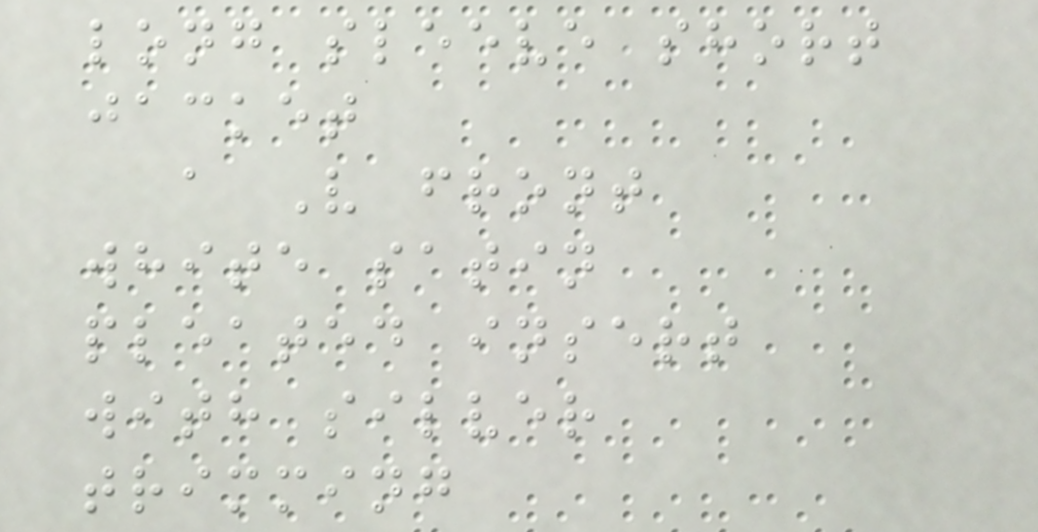long sleeve short
jacket
a V front
white satin
pleated insert
with silver
trimming
